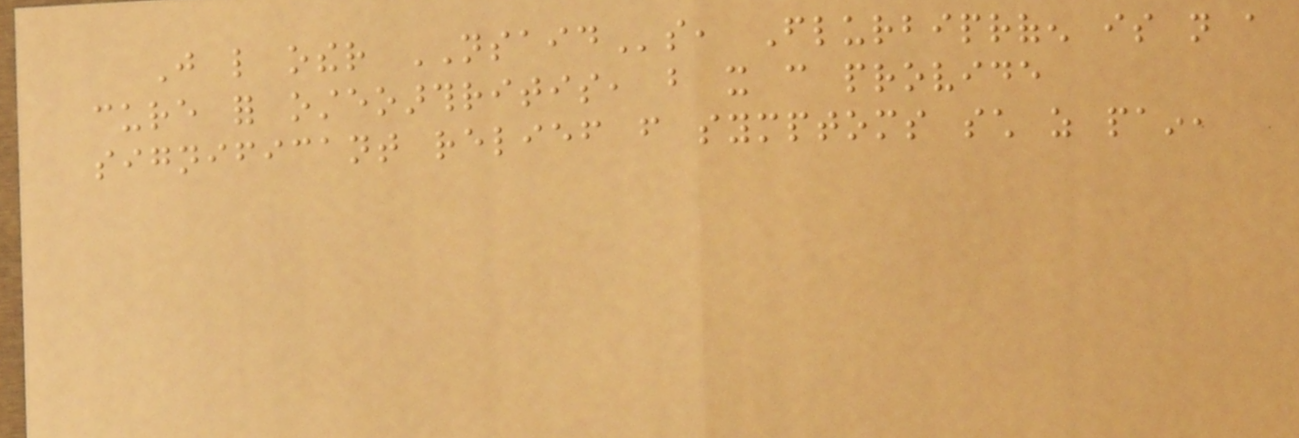Just like other NSAIDs, Flurbiprofen is not a
cure for osteoarthritis, but it can provide
significant relief from symptoms such as pain,
